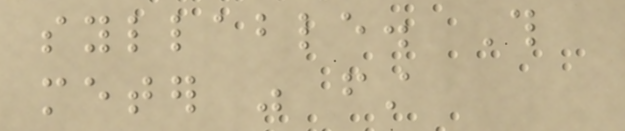syllable. This
meter was first
